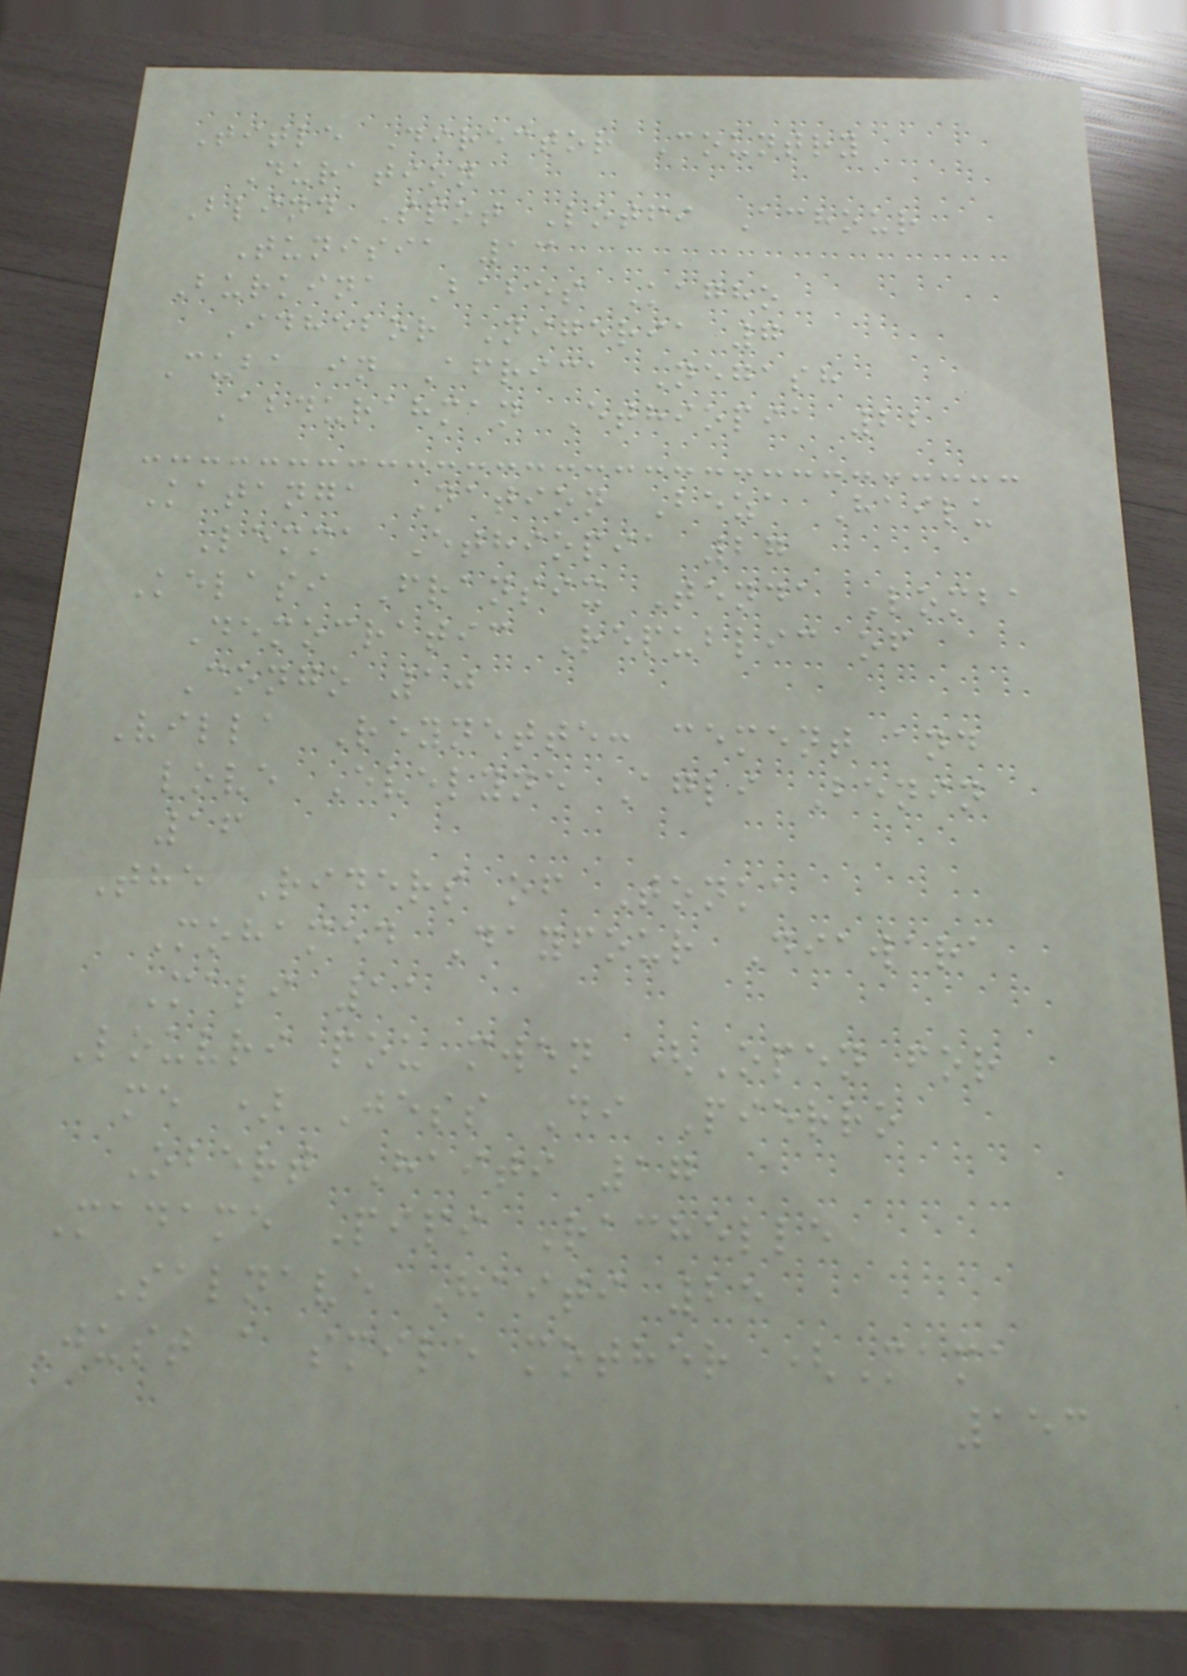Title Director Country
Duration
Blind Spot Lotfi Achour
Tunisia 13
Burkina Babes Kagho
Idhebor Nigeria 7
Cuba in Africa Negash
Abdurahman Ethiopia 22
Katanga Nation Beza Hailu
Lemma Ethiopia 27
Kelasi Fransix Tenda Lomba
Democratic Republic of
Congo 10
Villa Reynette: cement and
love Evelyne Agli Benin
16
The Riders of Tonka
Mohamed Dayfour Diawara
Mali 11
Louvri pou mwen (Open for
me ) Jess Di Pierro
Obert Haiti 17
Madame Pipi Rachelle
Salnave Haiti 25
Just a smile mother (Mama
153
